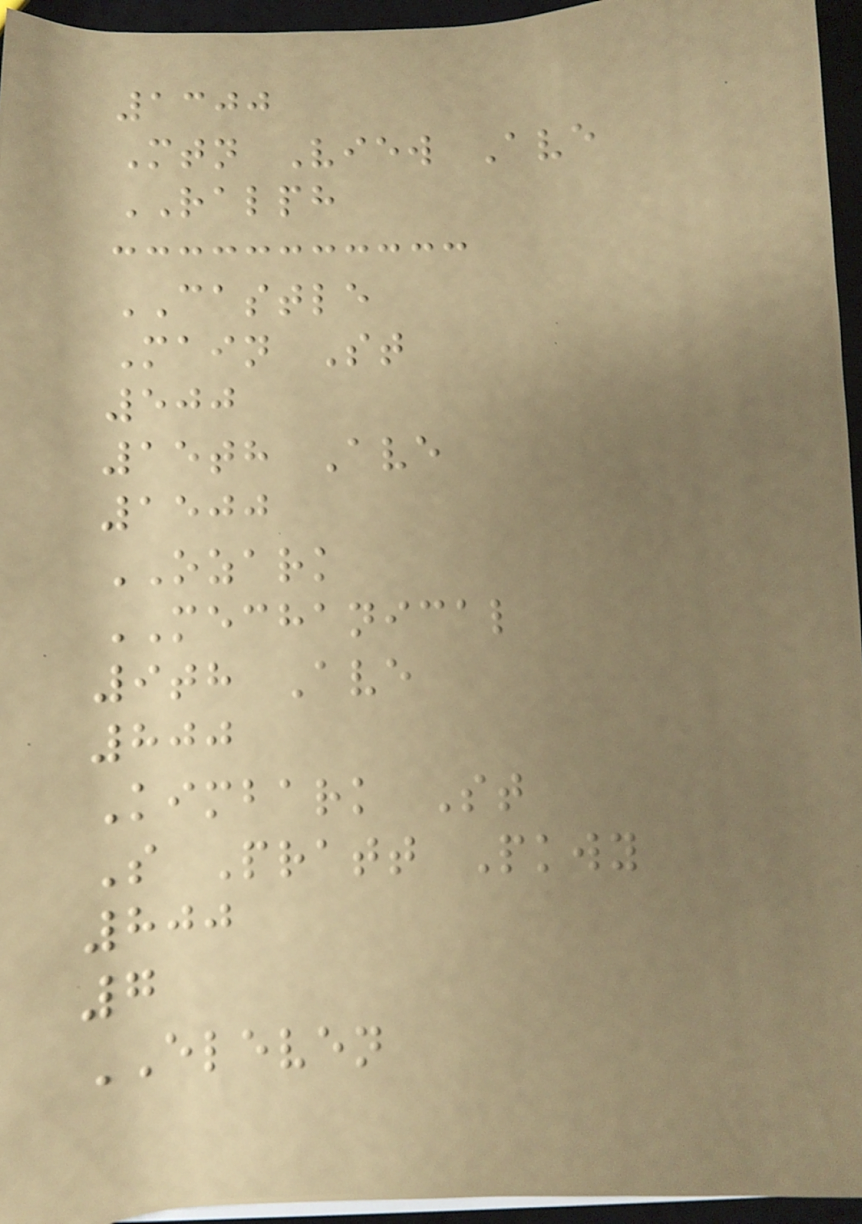1300
Mtn View Ave
RALPH
CASTLE
Main St
500
15th Ave
1500
OZARK
MECHANICAL
9th Ave
800
Kimbark St
S Pratt Pkwy
800
7
ELEVEN
